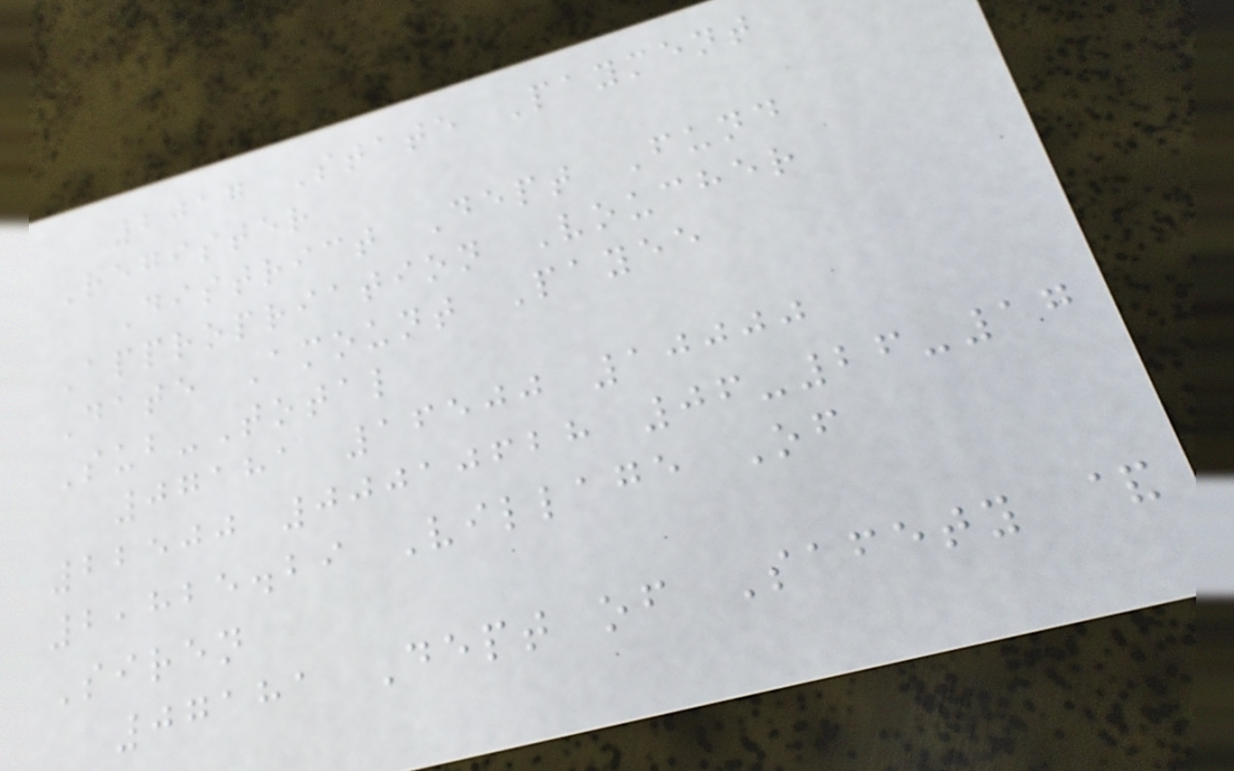2017 State Payment
Register
District Dept Fund
Appropriation Voucher
Date Amount Payee
Sub-Total
07181 16500 10000
22500 00010628 06-26-17
2,825.29 Village Of
Siren
07181 Dept of Safety &
